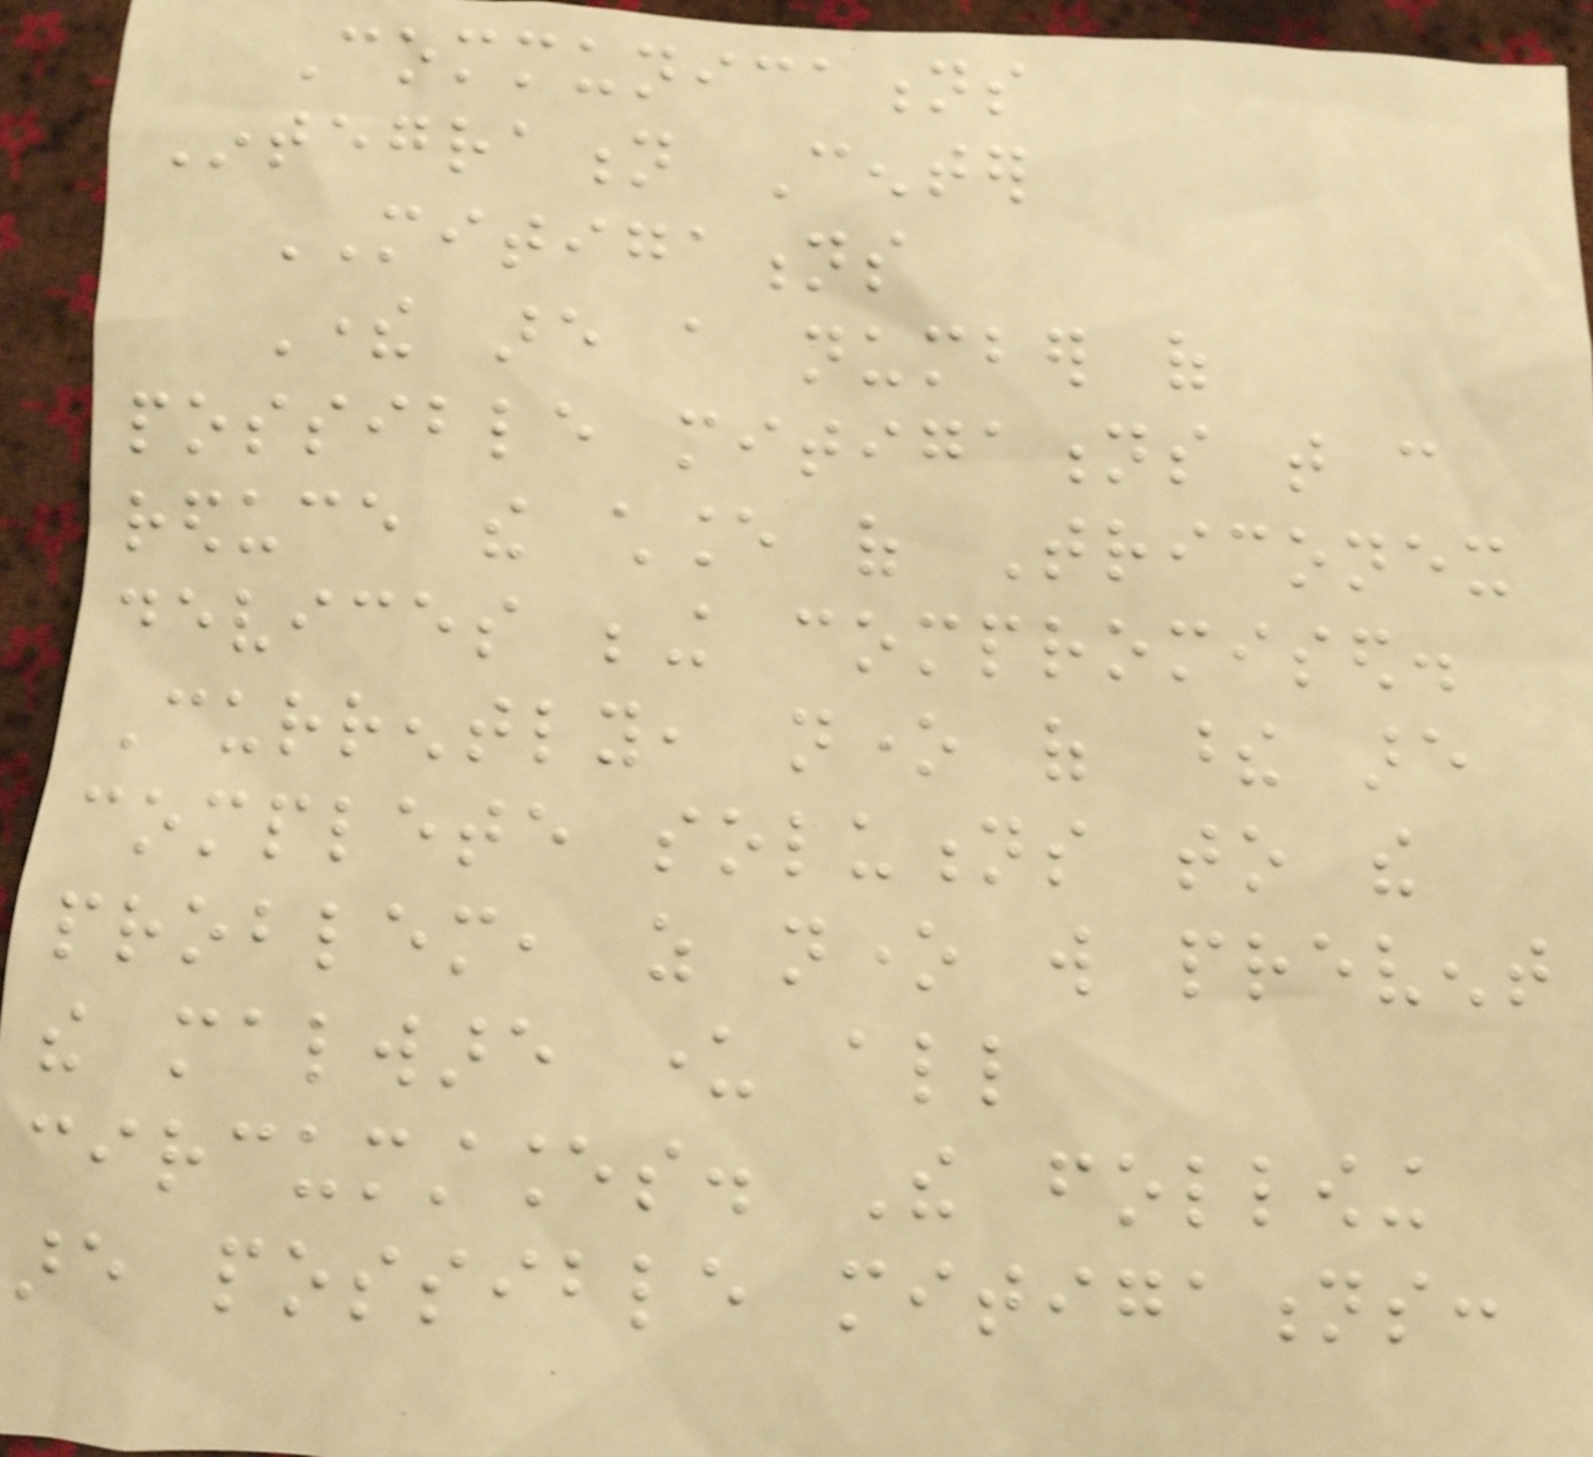Communications
Integration Center
MITIGATIONS
There are a number of
possible mitigations that can
reduce the chance of Triconex
devices being compromised.
Currently, none of these are
complete solutions to the
problem, as none will prevent
the malware under all
circumstances. The following
are possible mitigations:
